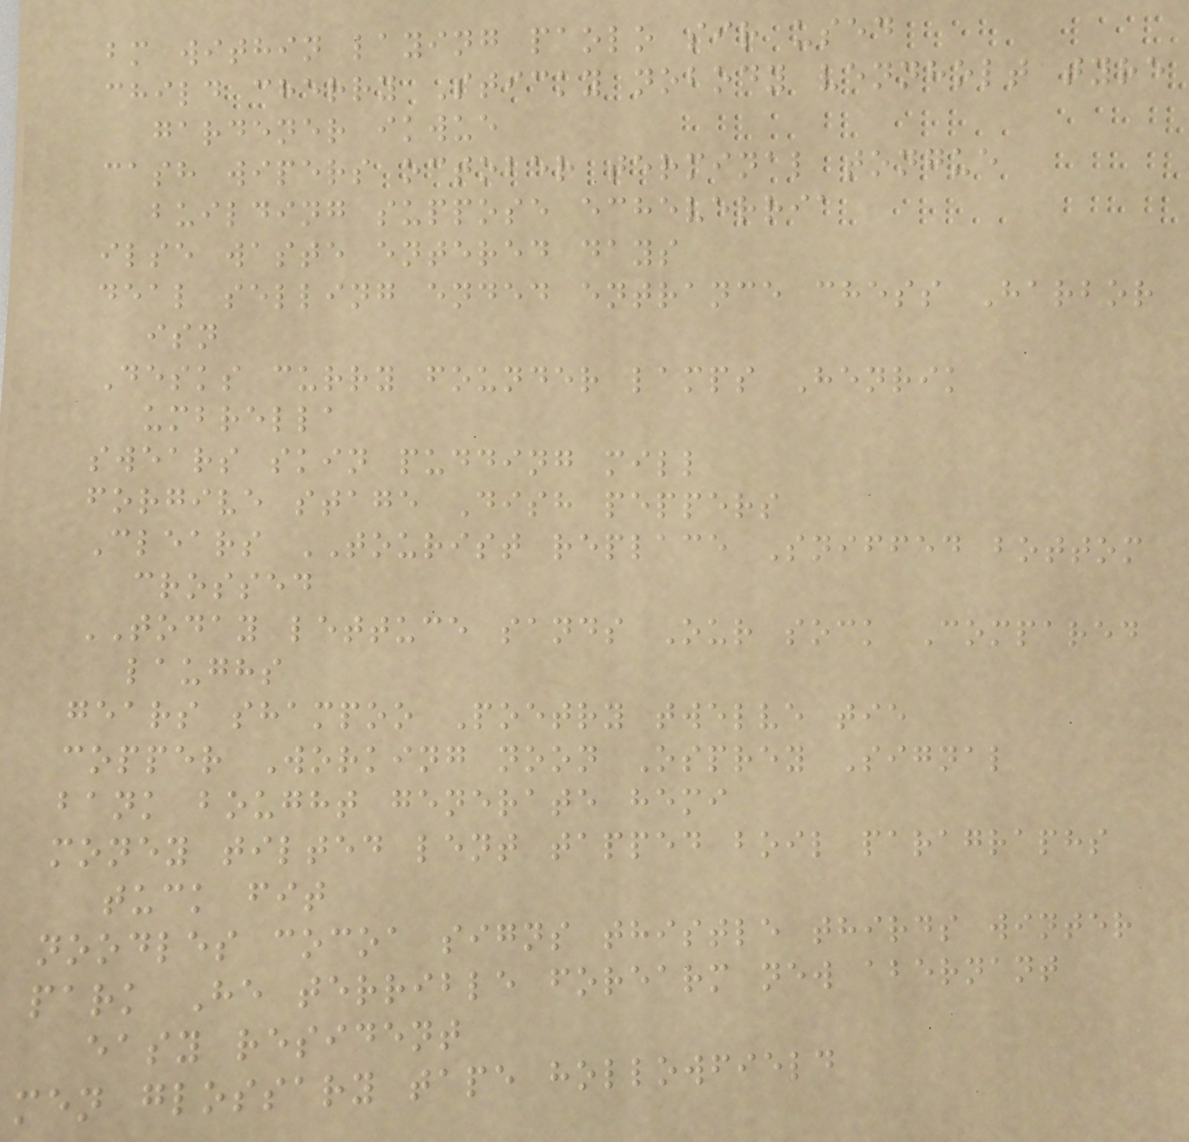bm within laying paolo sir used
child cherry Sticky nobody vennholt tyre
gardener ikwue
cash wipers october terminal tongue
building suppose echeverria
ilse waste entered days
deal selling ended entrance chess Harbor
isn
Desks curry founder lamps Henrik
umbrella
swears skin pudding mill
forgive stage Dish peppers
Clears TOURIST replace Sniffed bottom
crossed
TODAY lettuce sands Our sock Compared
laughs
gears shampoo Poetry twelve tie
copper Working noon Osprey Signal
bank bought generate hemi
money tilted lent tapped boil paragraphs
tuck fit
noodles cocoa signs thistle thirds winter
park He terrible forearm new abernant
easy resident
men glossary tape hollowfield
